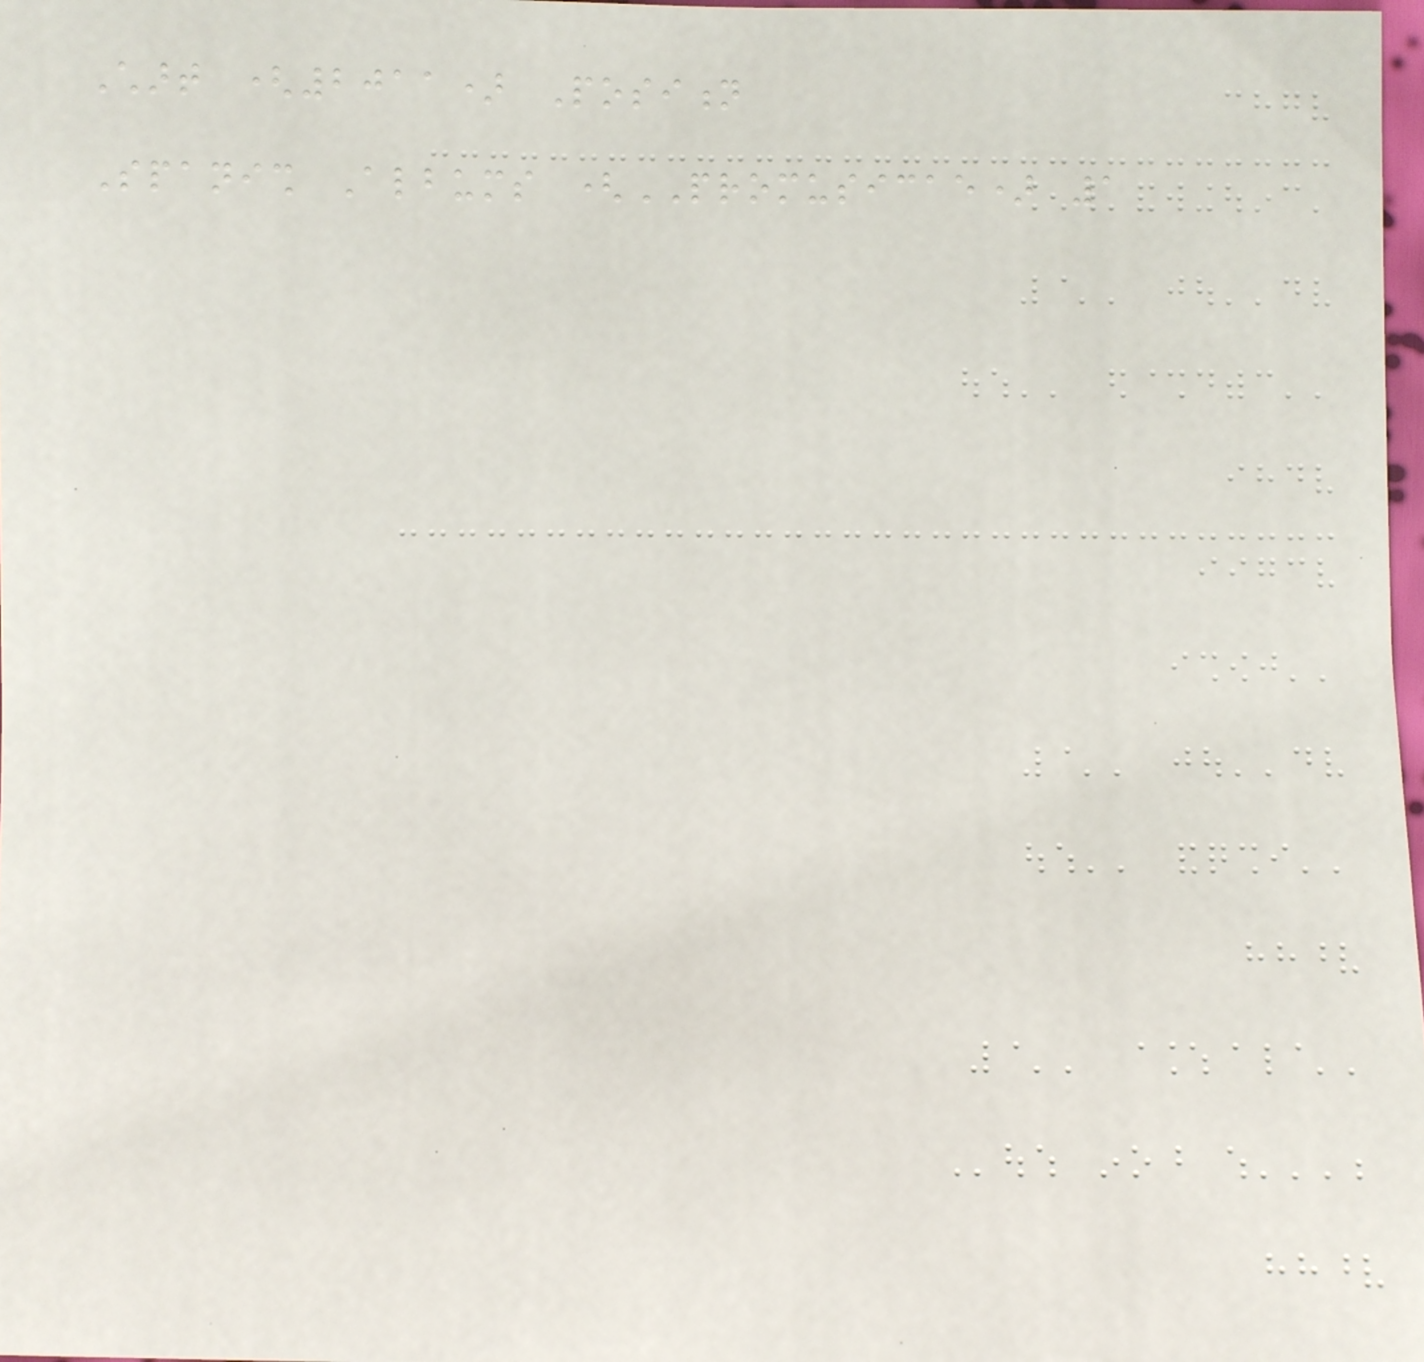Chart (2011) Position
Spanish Albums (PROMUSICAE) 1
